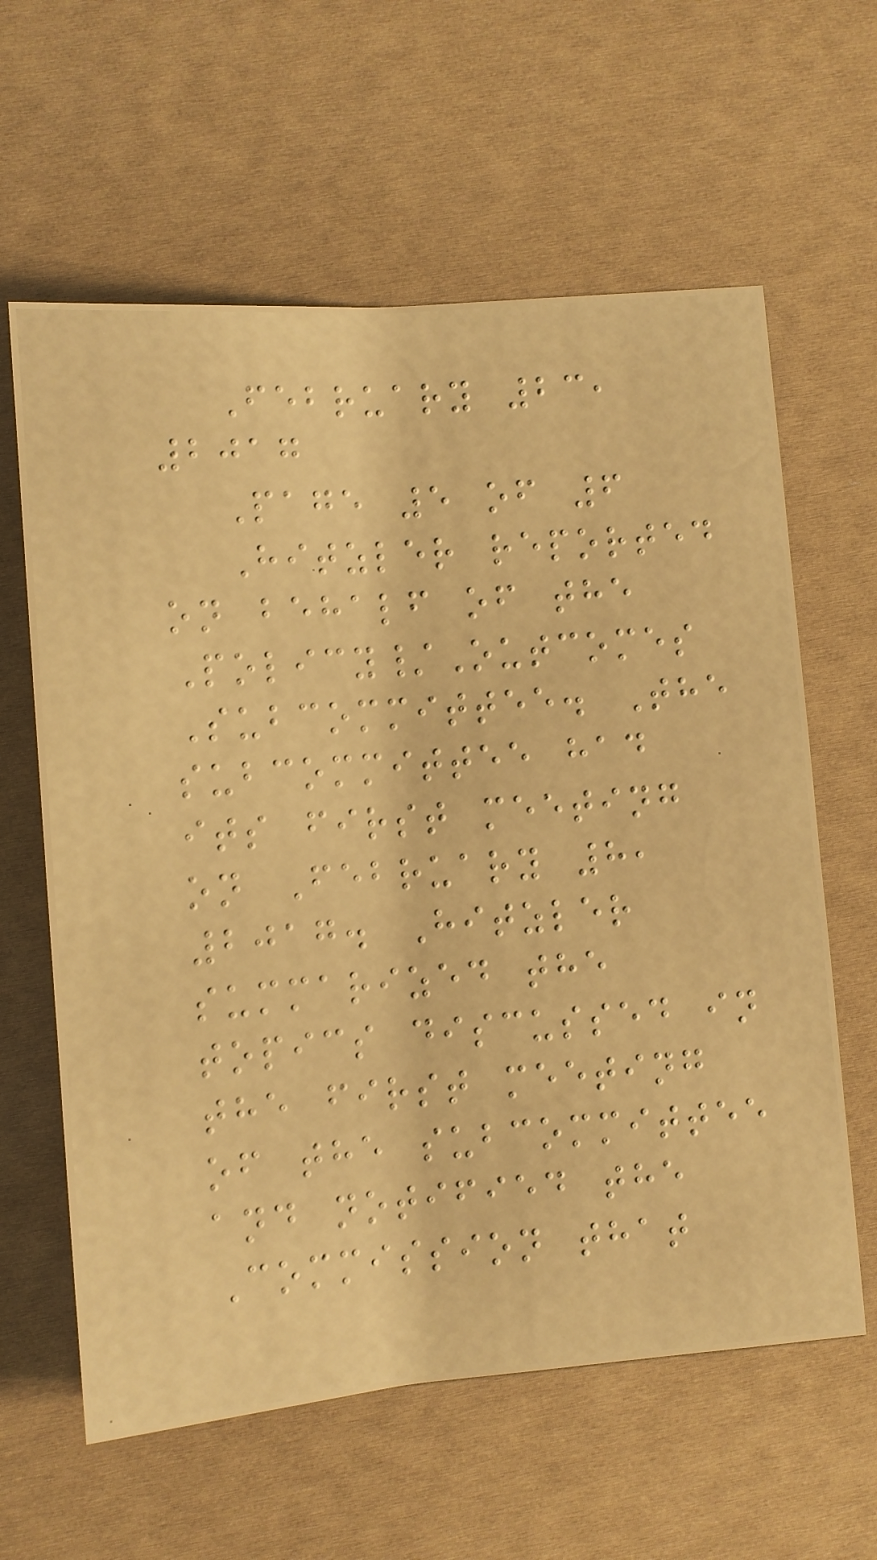February 23,
2017
Page 5 of 6
Hitzler reported
on behalf of the
Policy/Outcomes
Subcommittee. The
subcommittee had
its first meeting
on February 8,
2017. Hitzler
summarized the
topics discussed in
the first meeting
of the subcommittee
and notified the
Commission that
